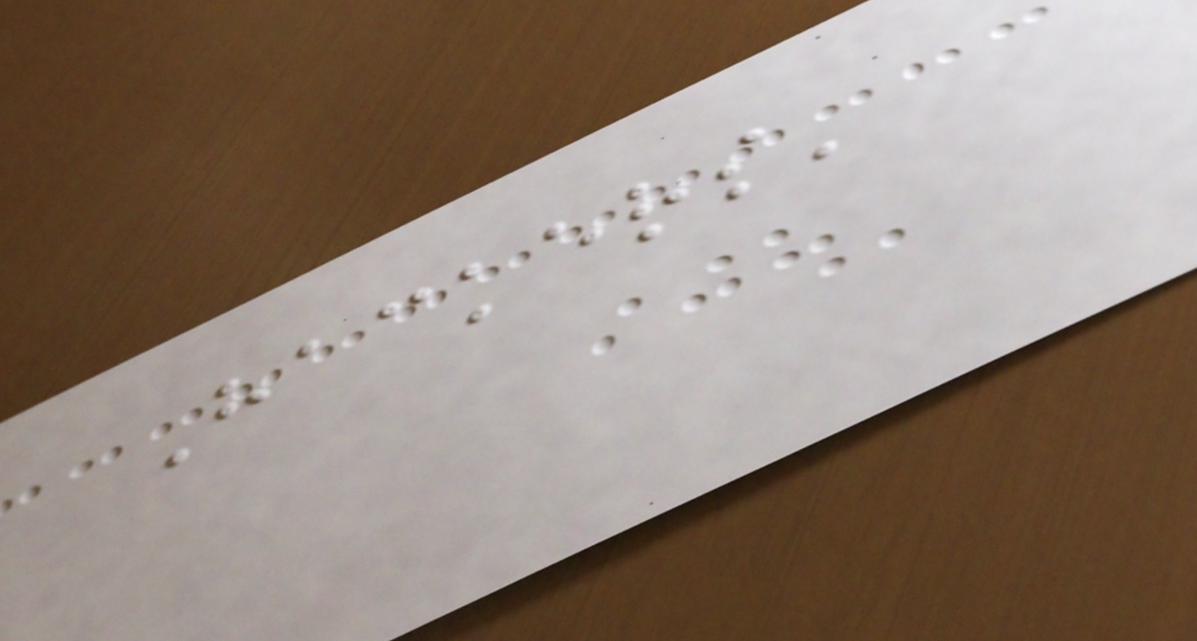Hackers'
